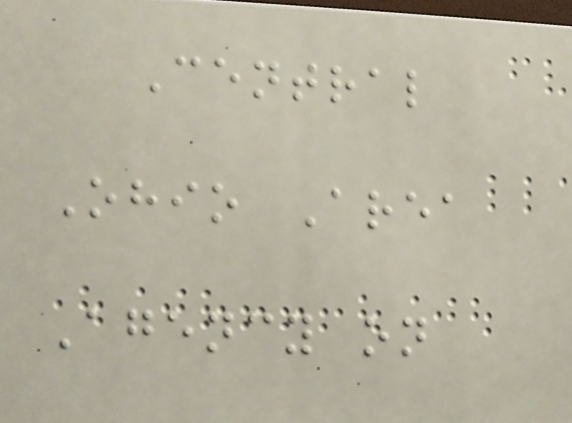Central
Ohio Area
Agency on
